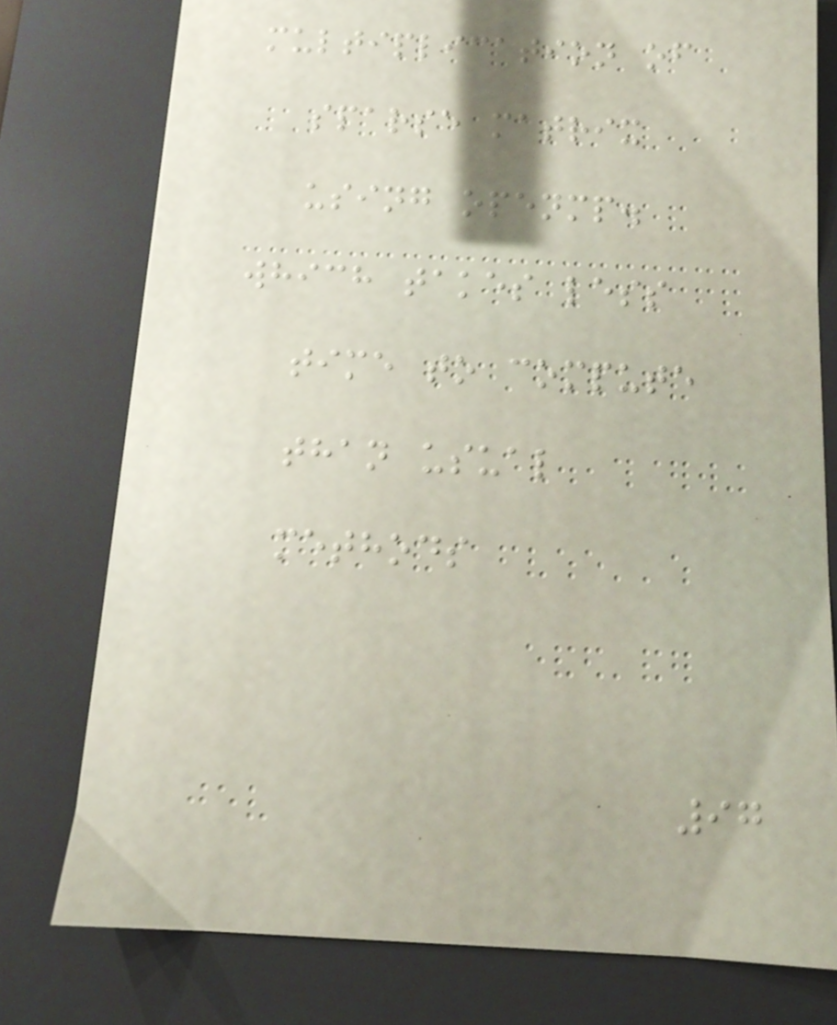multiplication of
sparse matrix
using openmp.
which takes less
time to compute
than usual
methods
97
